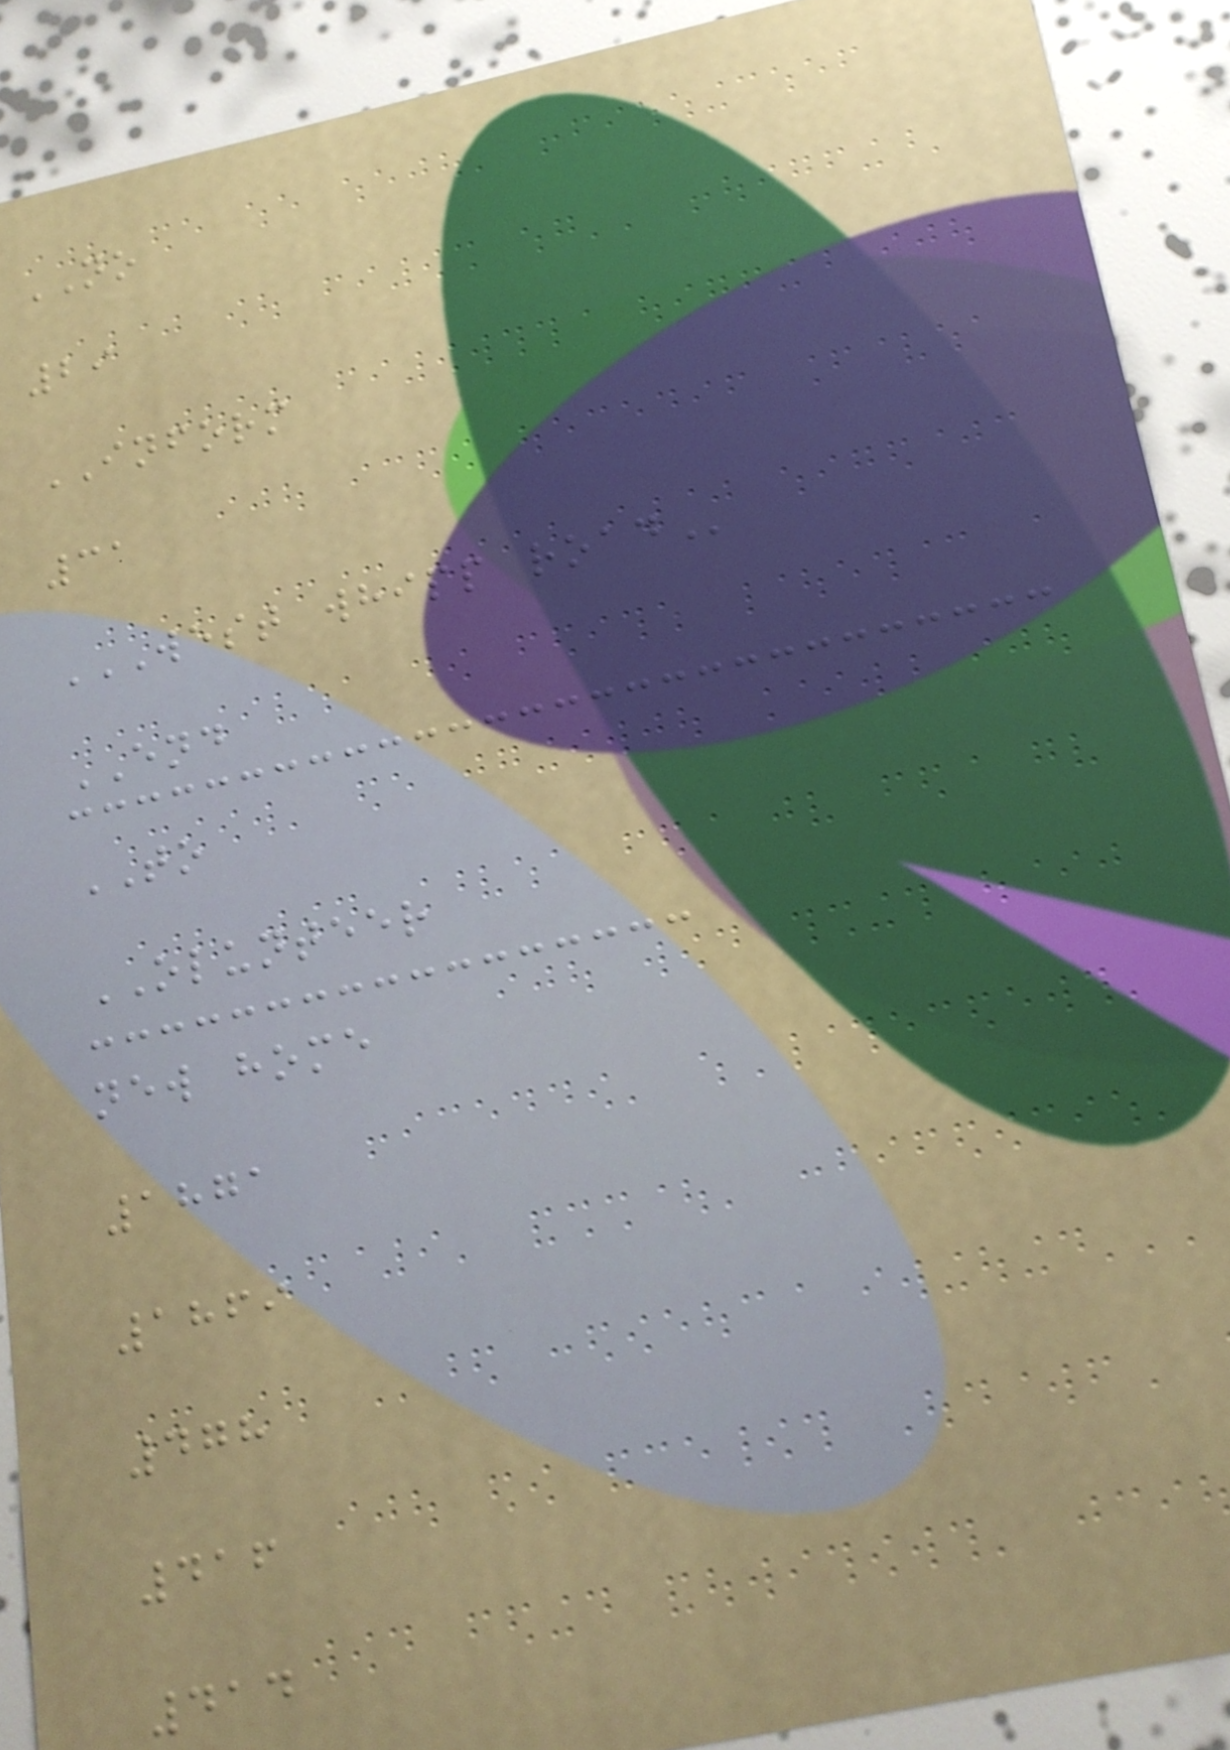NO
29
INFORM
31
WEST WHIPP ROAD
END
TO
OLUNTEER
new home
1871
1869
478
416
414
